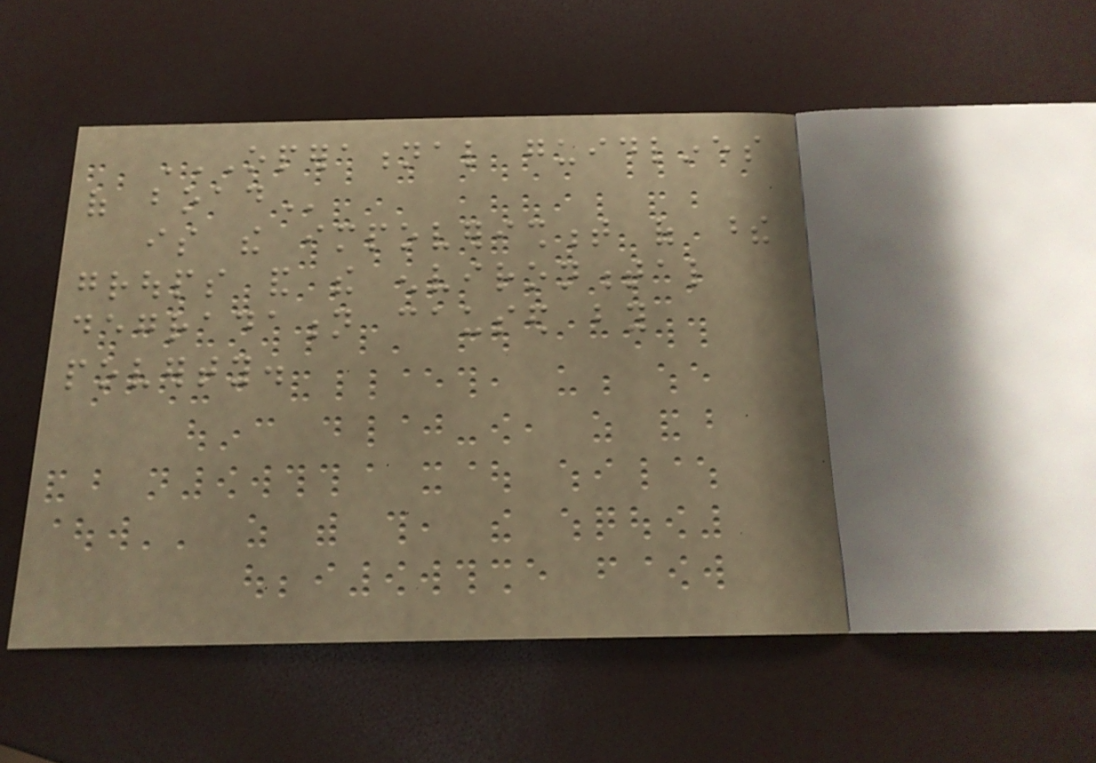OPERATIONAL GUIDLINES
OF BOAD
is the impoverishment of these
groups and the environmental
degradation caused by
poverty.
